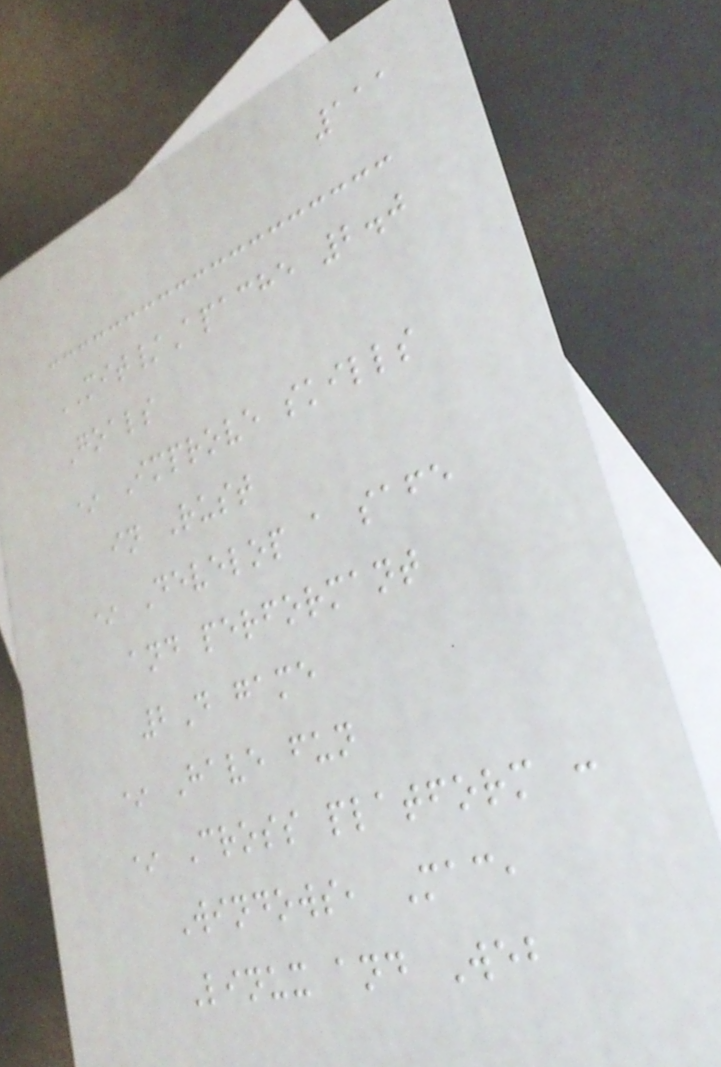111
MIT/Apache 2.0
Goals
* Improve skills
in Rust
* Develop a safe
and performant
2D game
* Have fun
* Cross platform :
Windows, Mac,
Linux and Web
